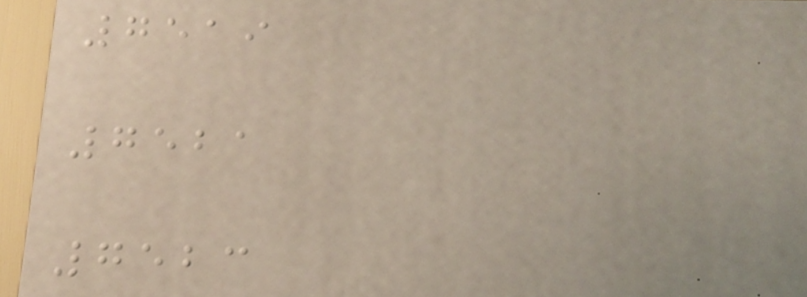7519
7521
7523
